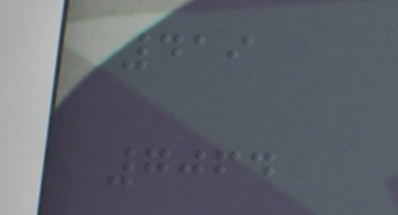419
7064
